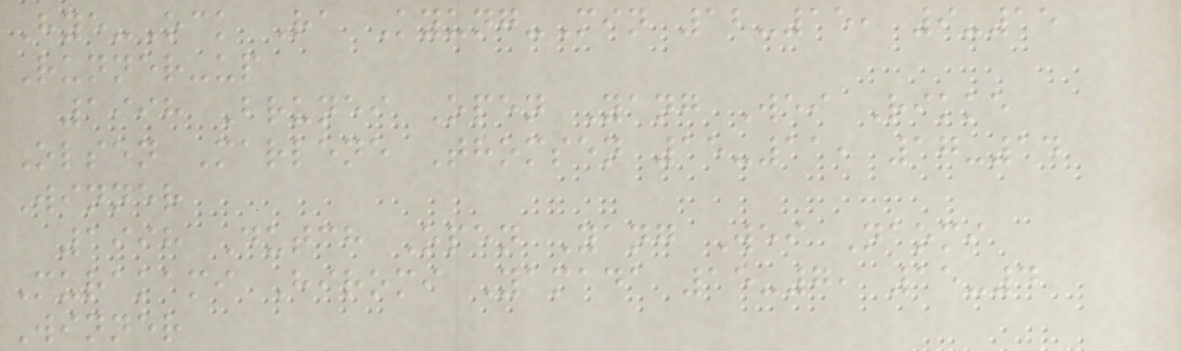Hye-Ock Ra Kyung-Min 12-15, 9-15
Runner-up
1998 Brunei Open Yang Wei Rikke
Olsen Marlene Thomsen 15-11, 17-14
Winner
1998 Dutch Open Yang Wei Naomi
Murakami Hiromi Yamada 15-7, 15-4
Winner
